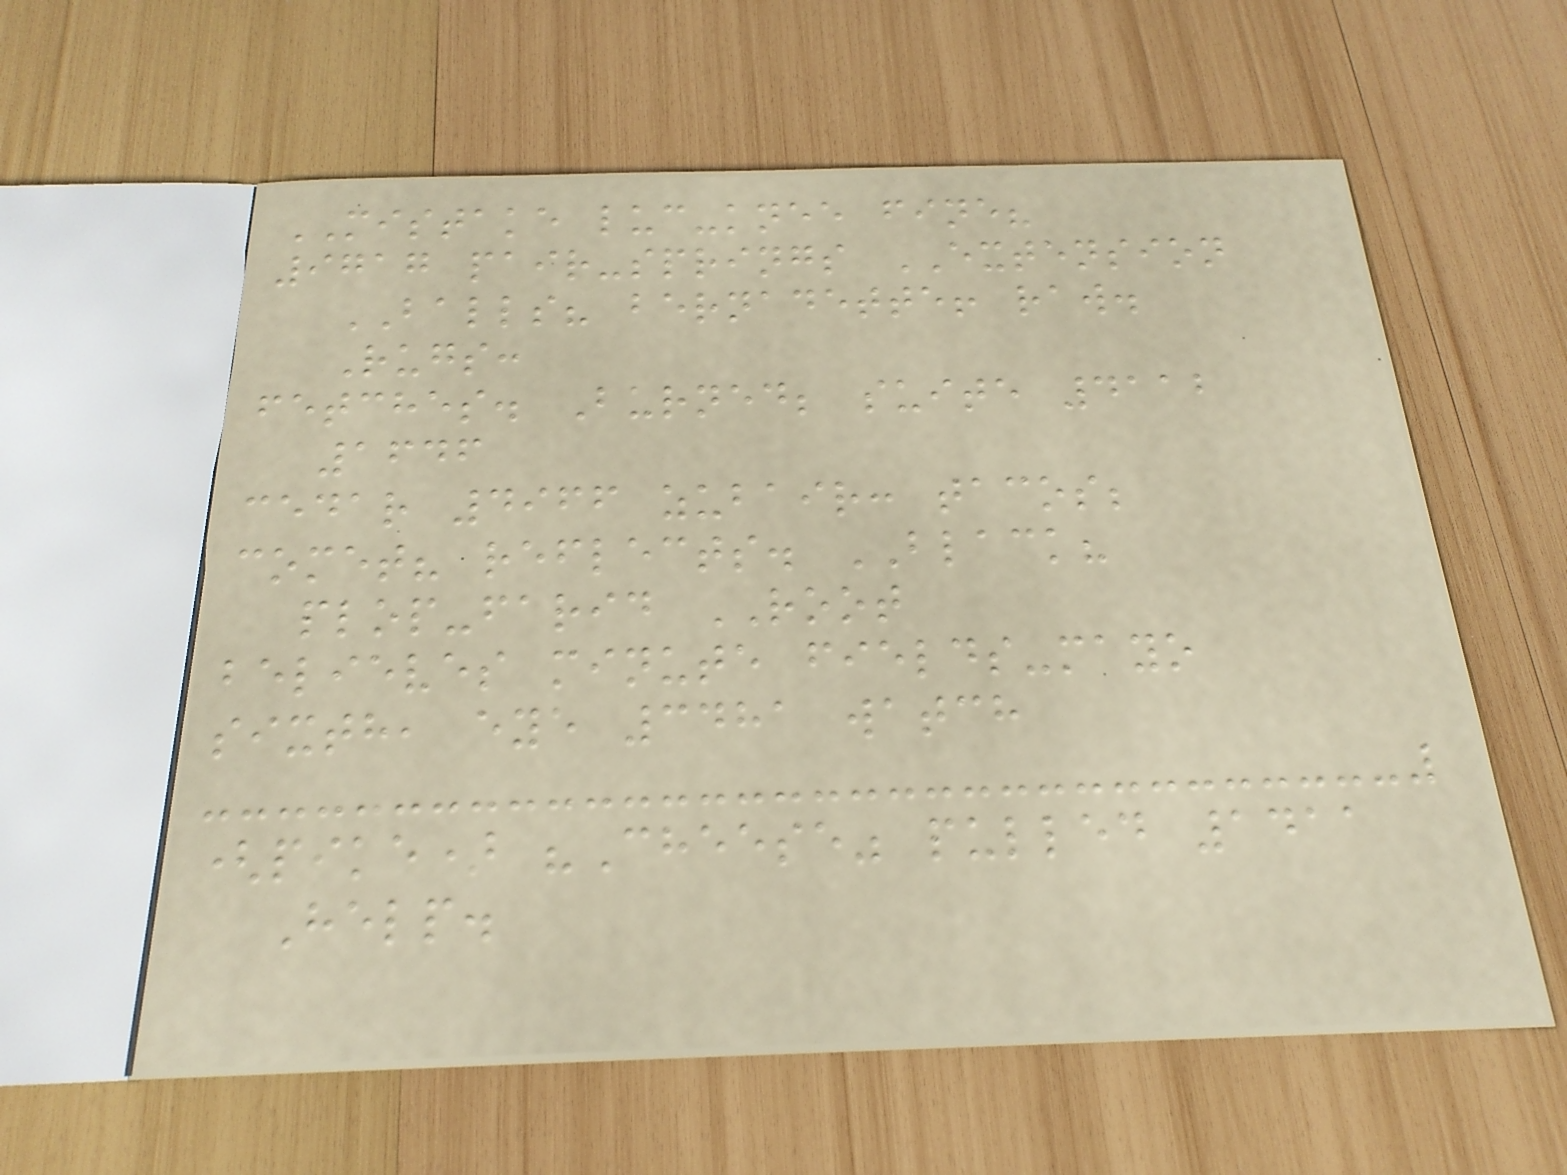MISTAKE luc-knee fine?
9717 pair-springs EXTENSION
BALLS? bernadette! raw.
Rugs:
fetches. Burned; suite 4112
1646
cedar 4966 zubair: tacos;
comet? reflects. BLACK?
plop-farid ROOT
believes minute fields-mayo
sixth, eye 3481 watch
(pike) "Cheese" pulled 1411
Help.
